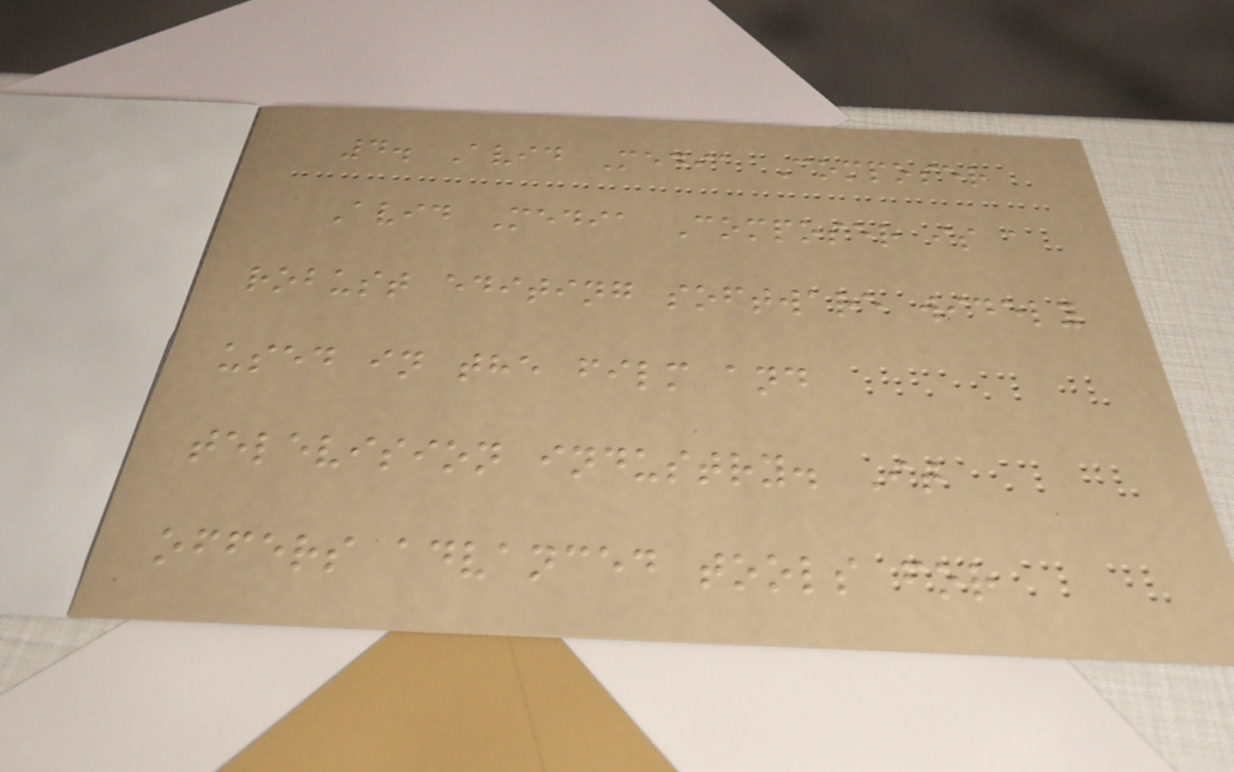4. Avid Media Composer
Avid Media Composer is a
robust editing software widely
used in the film and
television industry. It
offers advanced tools for
